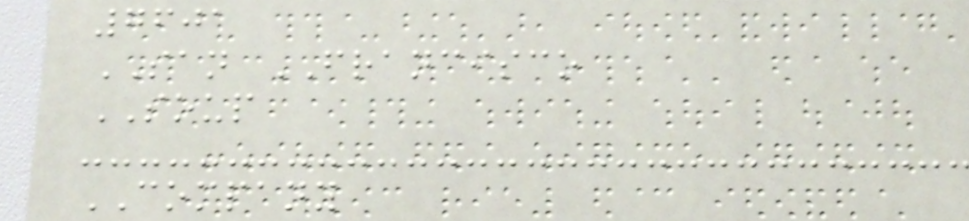7601
SAN FRANCISCO
SOUP
COMPANY
